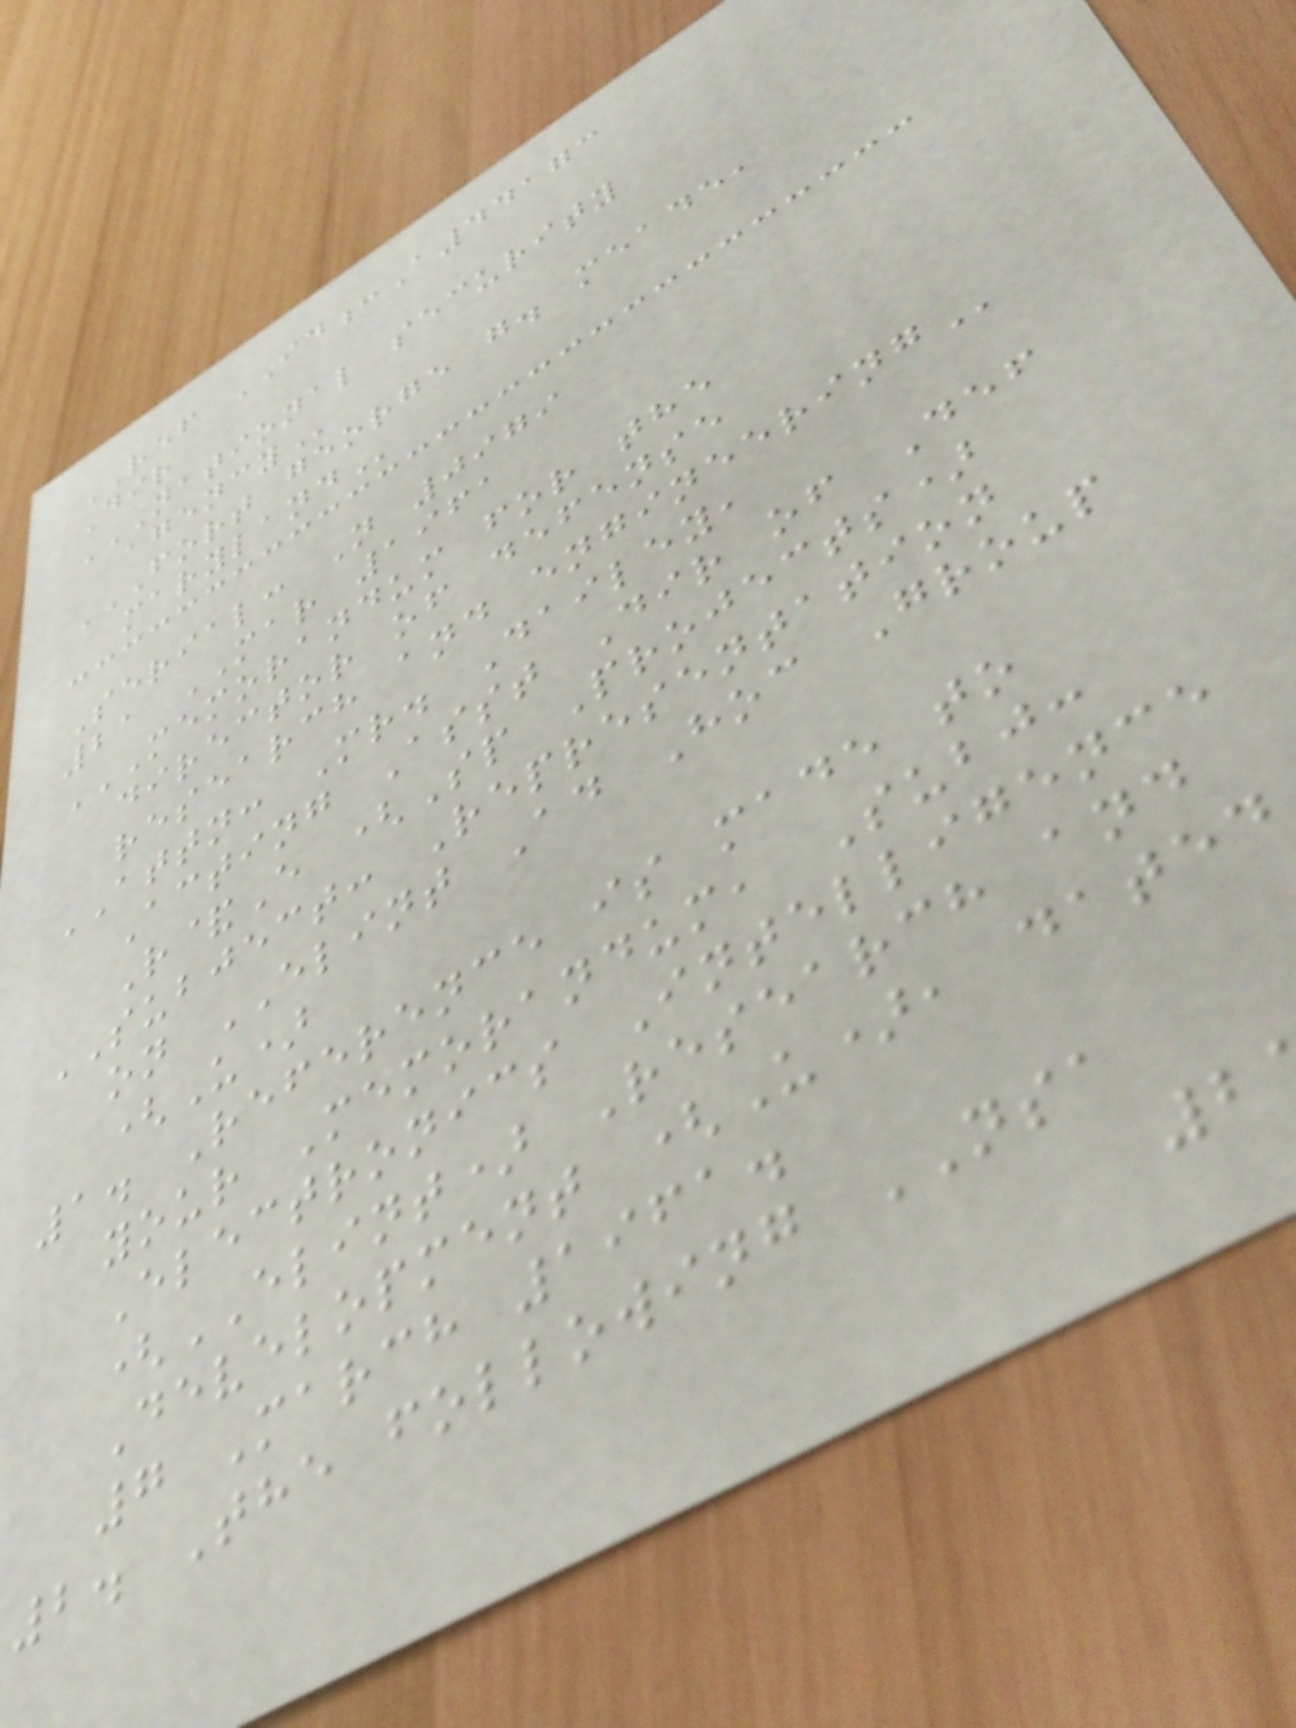REF ID:A44173
Dir
NATIONAL SECURITY
FORT GEORGE G. MEADE,
Serial: N 0979
21 MAR 1961
MEMORANDUM FOR THE
director of defense
research and
ATTN: Mr. Dailey,
Acting Asst Dir of Def
R&E (Sp Projects)
SUBJECT: Representation
on ELINT Ad Hoc Group
(U)
1. Reference is made to
your Memorandum, Subj:
Electronics Intelligence
(ELINT) Research and
Development (U), dated
7 March 1961.
2. The following NSA
